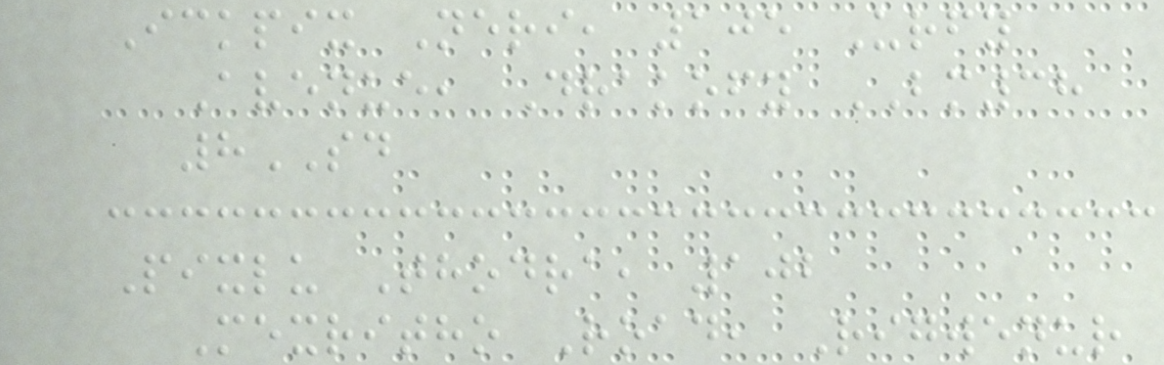Ickpix Neri, 105 Urfy
Avenue, Drakofy BM38
8SD
Pixlu Thodra, 102
Mexritho Road, Rigwenur
